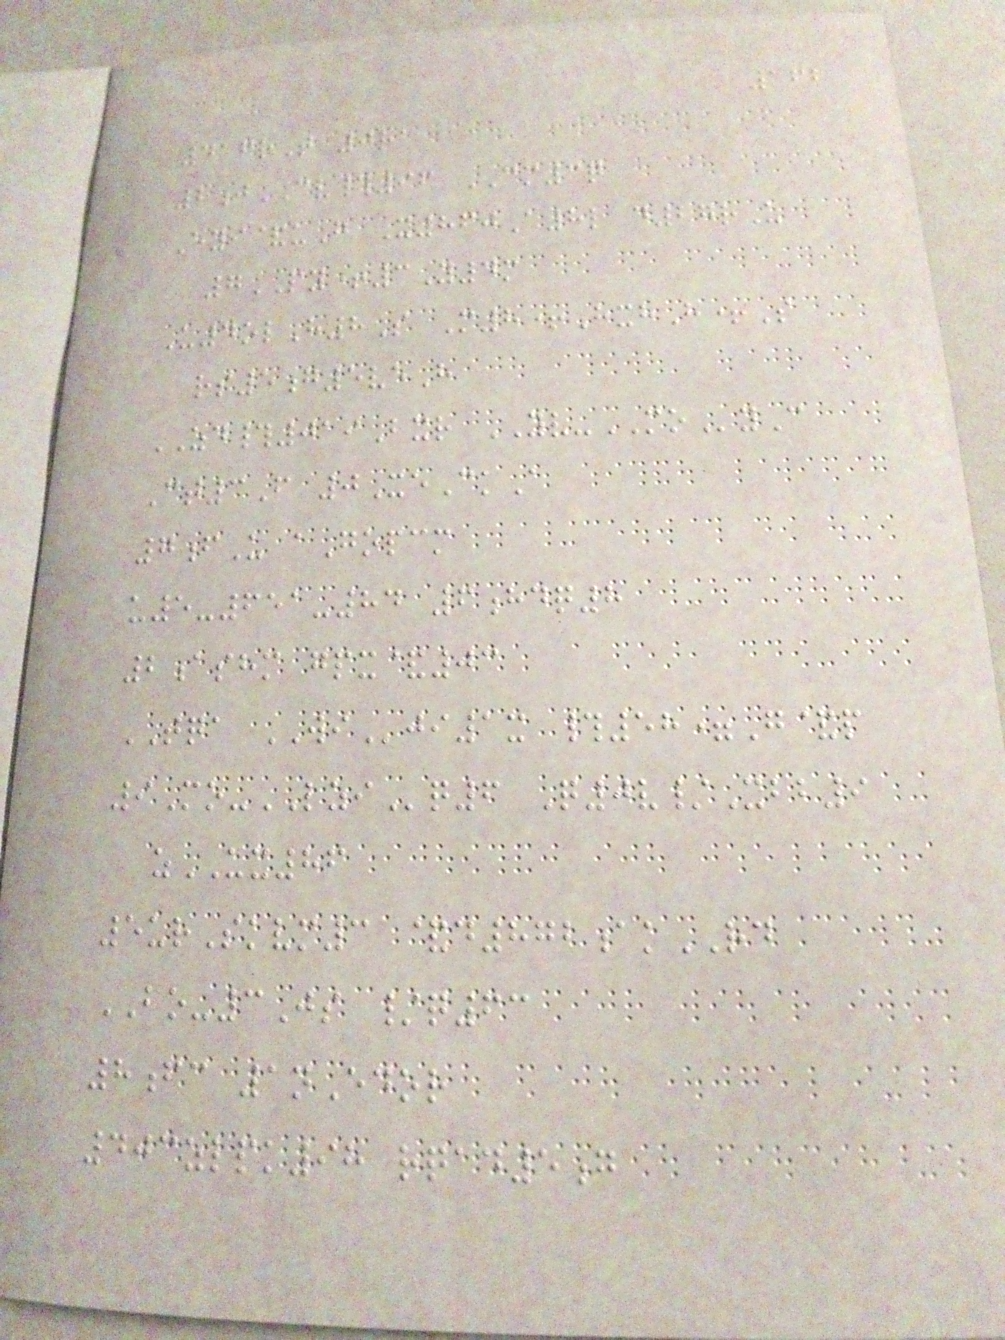162
416rT 0ra
2jCV#96 CM3q
Eyi&uG X860A8l d27rU
7PY+3Y4m
U4olH8S M8+HxhH+S
rs5g5veH
ZD#019Bxr YV-MOyC
Ct3F 0XeCkA
7fU aGopcm
u5-651-84 6hdq8
2ashm gpx&03
TQA WIji1x #58=G&p
9Mo-LZIq6 Q0v/Xbb9
zUX86
5urSkvm3 &d872akRD
BO-3Js /q63
8fc 1nEdor
403zlpk98 rqad5g
